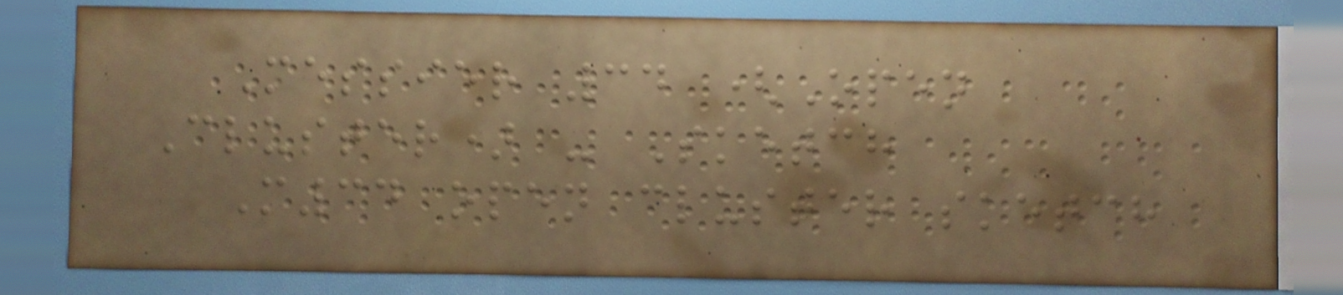Messier 34 (Open
Cluster) - Sketch
M34 open cluster sketch
